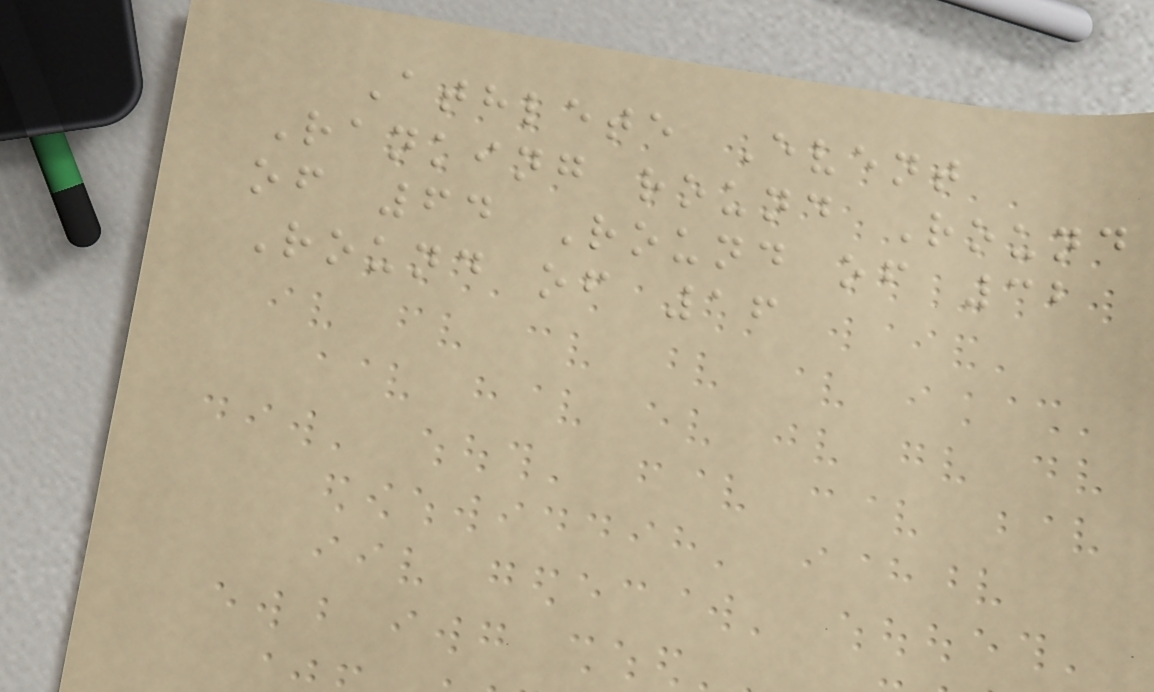Athlete Event
Ranking round Round
of 64 Round of 32
Round of 16
